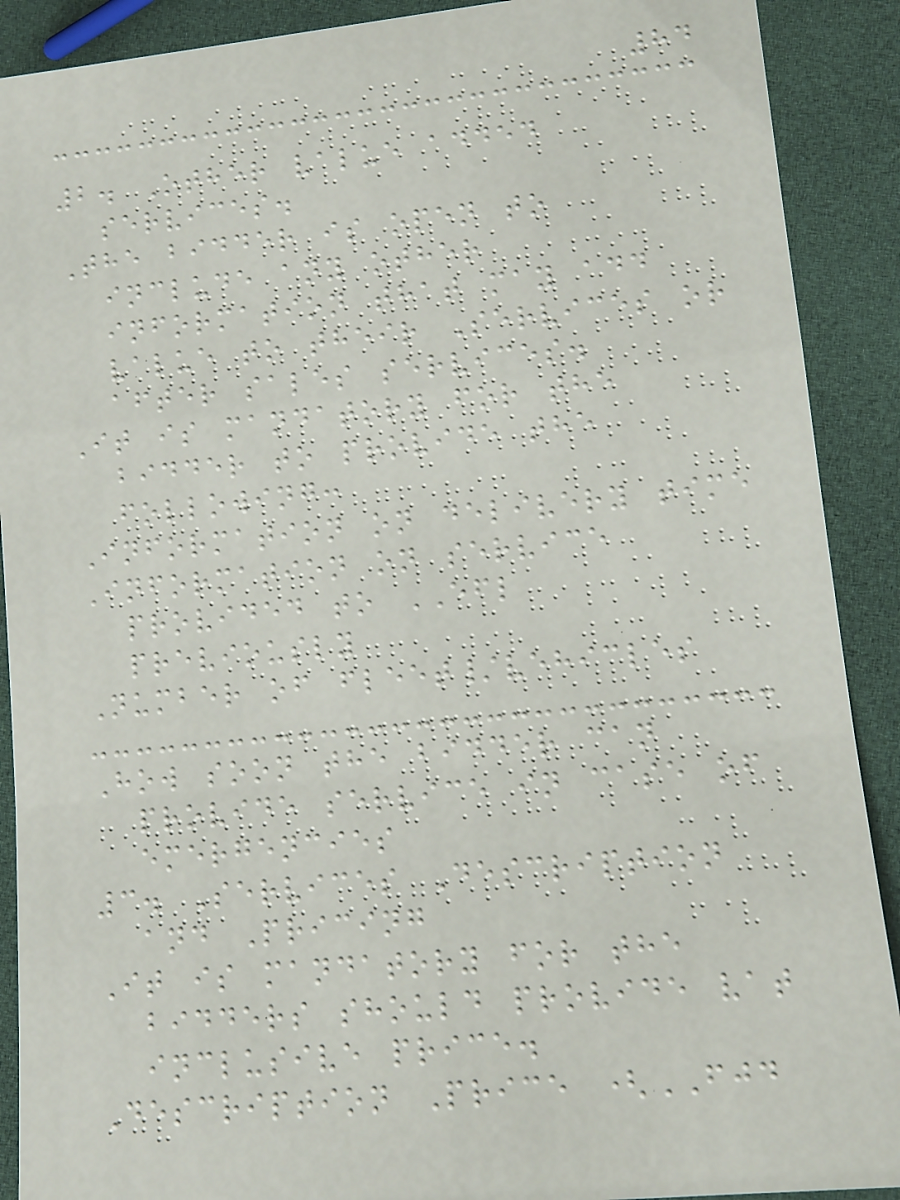84
2. Other value added
services.
The bidder is open to
include any other
information that may add
value to their Services or
after sales services.
It is mandatory for the
bidder to provide the
following:
Information on delivery time
Information on service
provided to EFL
previously
Number of fleet/vehicles
How soon the bidder can
provide service in case of
emergencies
3. Services Description
and Pricing
It is mandatory for the
bidders should provide vat
inclusive price.
Description Price (FJD
